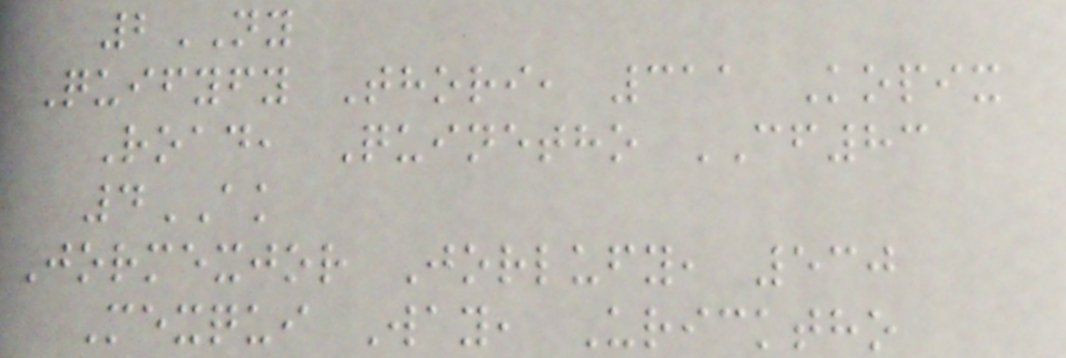2NY
Quifyfy Thori, 311 Kopix
Road, Quinetho CF83
4AK
Jormexjor Jorlufy, 530
Mexqui Way, Uricktho
